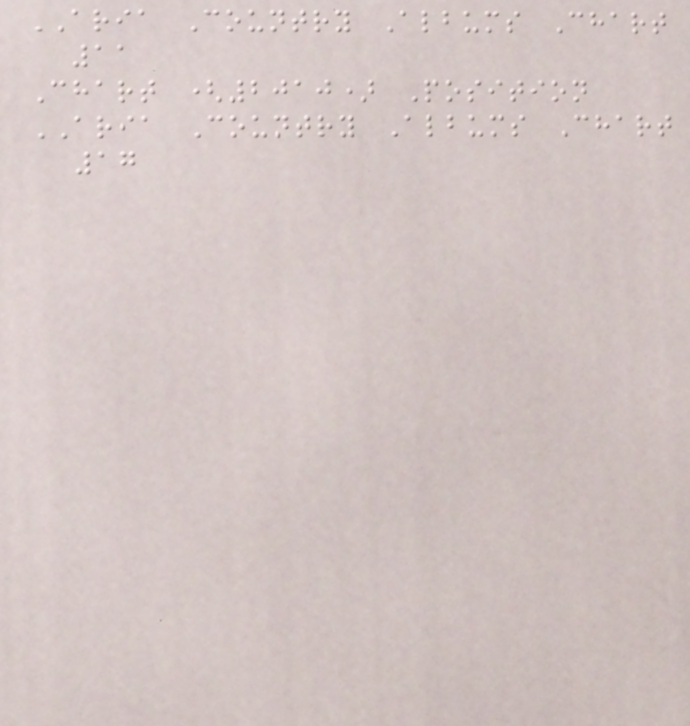ARIA Country Albums Chart
11
Chart (2010) Position
ARIA Country Albums Chart
17
